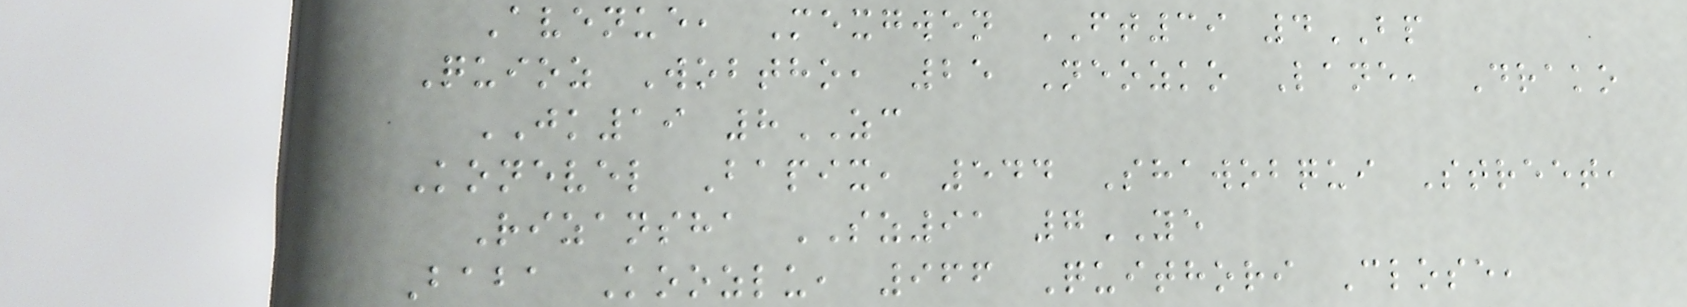Avenue, Mexgwen FT39 4BP
Quioz Wobtho, 25 Neozko Lane, Drako
JK19 8ZC
Konevel Bapix, 544 Shawobqui Street,
Rizansha SZ91 7YE
Baba Koozlu, 966 Quithori Close,
